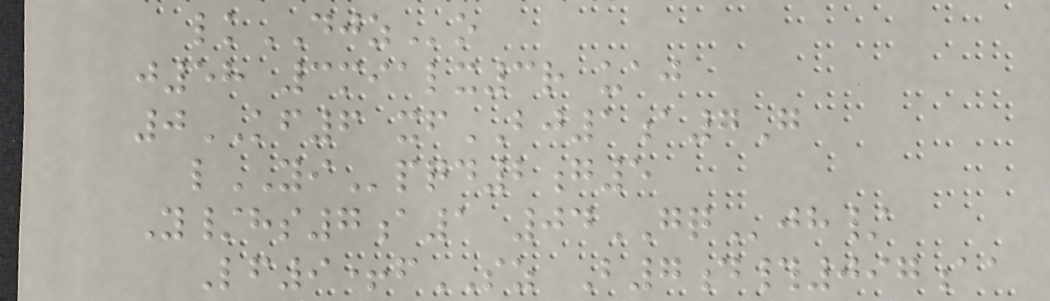lkDJZo
j58 3mialx3r uaj
0KF6 xfBJ1a7G
lYIpqd2g5
Y/hs7a1 04GQjh/
Lf9+fSZ B7d#097aa
